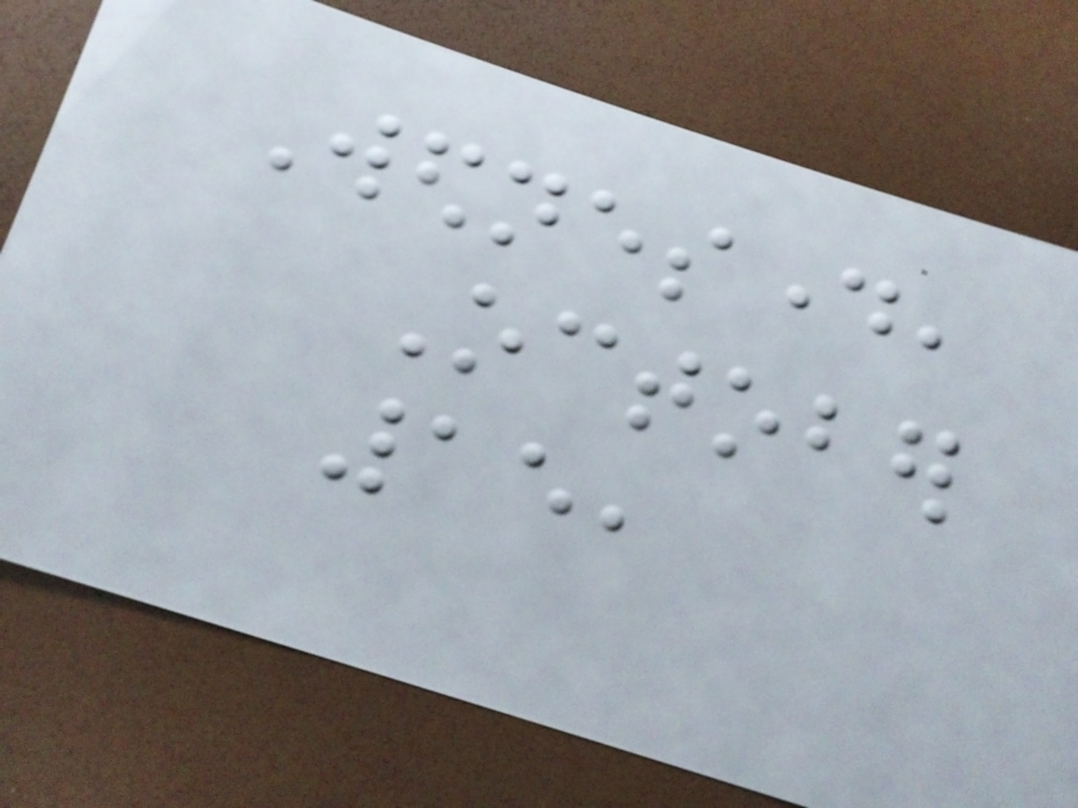Wednesday,
October
15,
